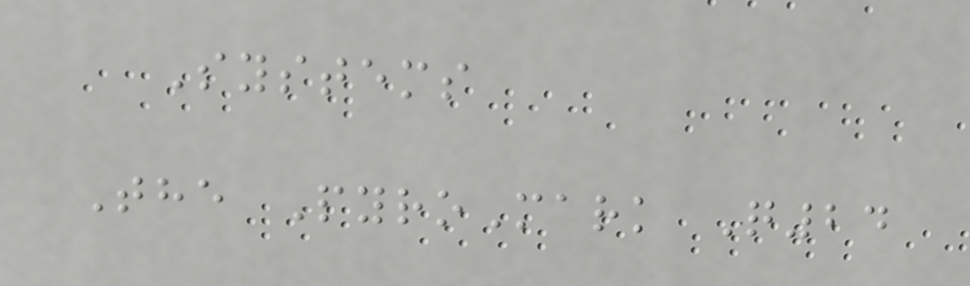Systems
The PyroMark Q24
